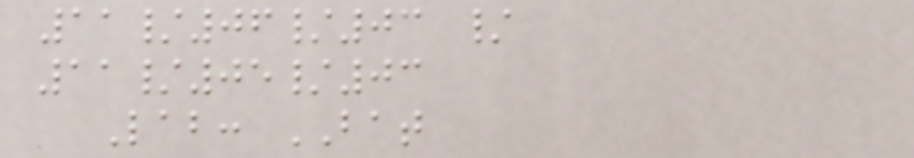11/06/03 /
11/05/03
Lab: BAT
